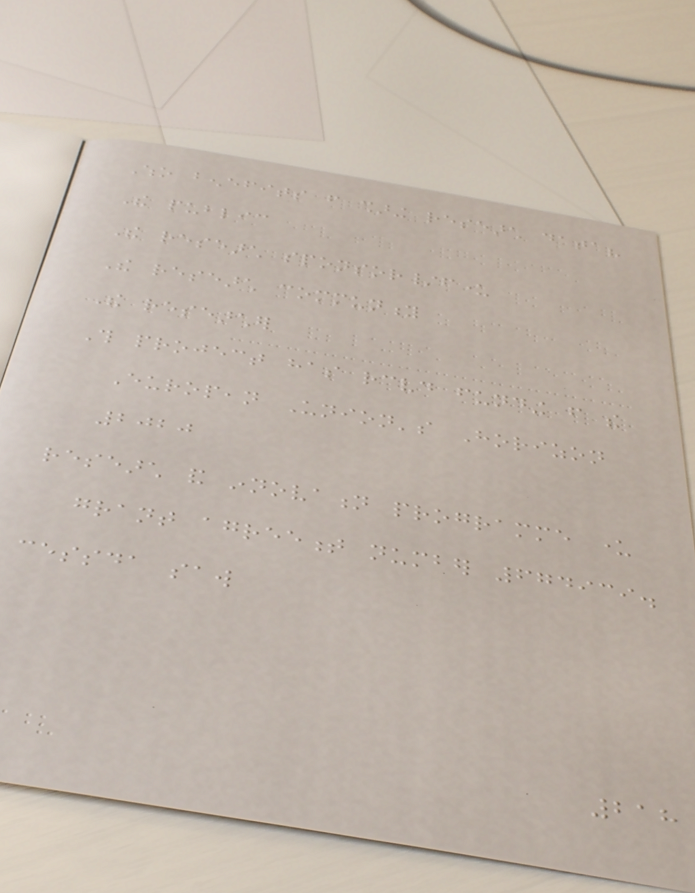Who benefits from sharing research data?
The public
The research sponsor/funder
The research community
The researcher
This project has received funding from the
European Union's Horizon
2020
research and innovation programme under
grant agreement number 674939.
cessda saw
218
